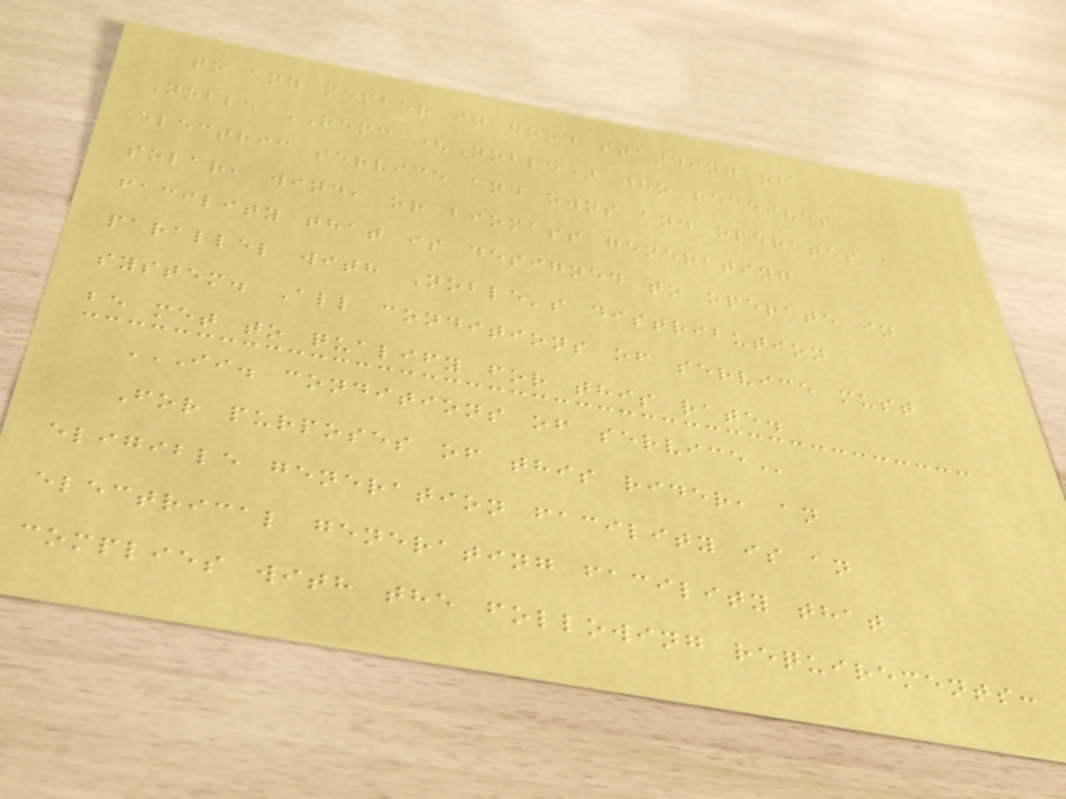to any member in good standing of
Noble REMC (Noble) who receives
electric service and owns and operates a
solar, wind, or biomass generating
facility that is designed to operate in
parallel with Noble's distribution
system. All conditions of service must
be met to qualify for this rate.
II. CONDITIONS OF SERVICE
For purposes of this rider, an
eligible generation facility is an
electrical generating facility that
complies with the following requirements:
